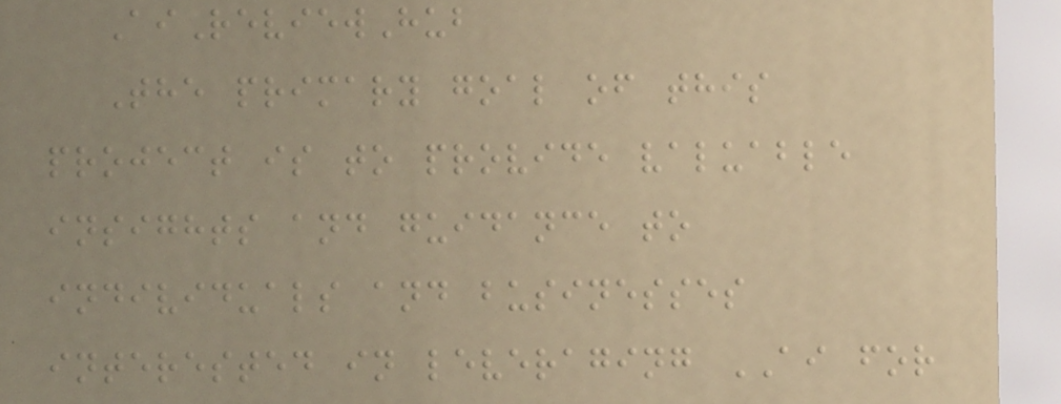AiReviewHub
The primary goal of this
project is to provide valuable
insights and guidance to
individuals and businesses
interested in leveraging AI for
